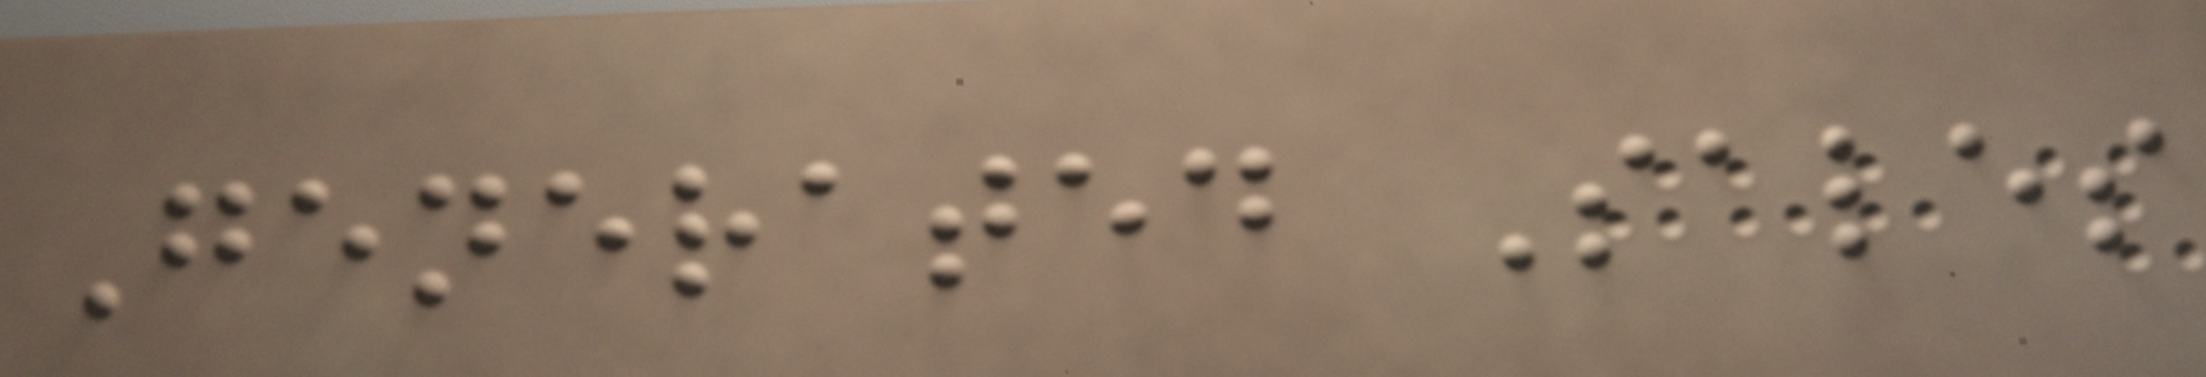Generated Sales
